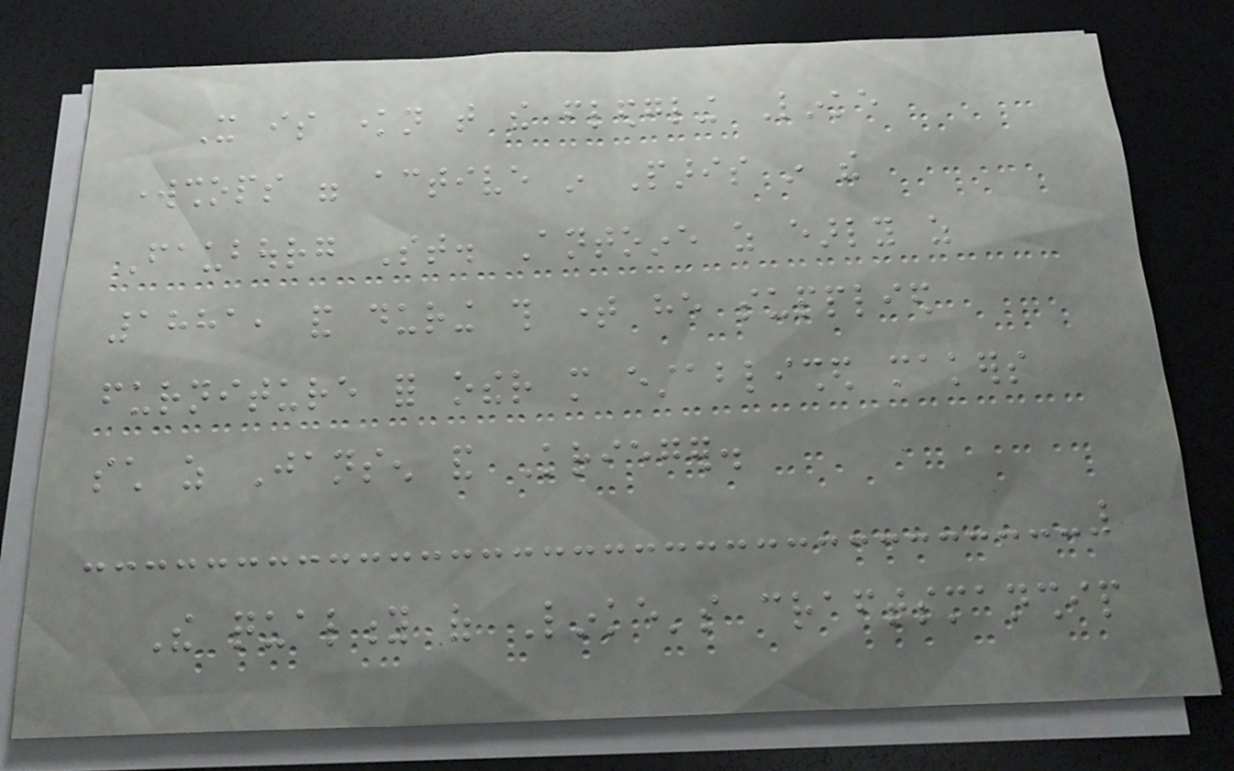It is known that the fledgling Linke
workshops were active in Paris in the
Faubourg St. Antoine as early as
1881, and during this time he supplied
furniture for other more established makers
such as Jansen and Krieger.
The quality of Linke's craftsmanship
